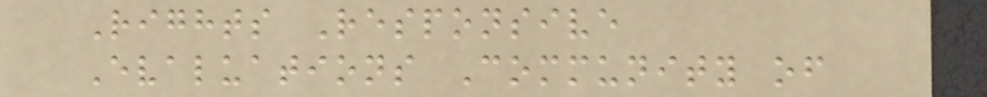Rights Responsive
Evaluations Community of
